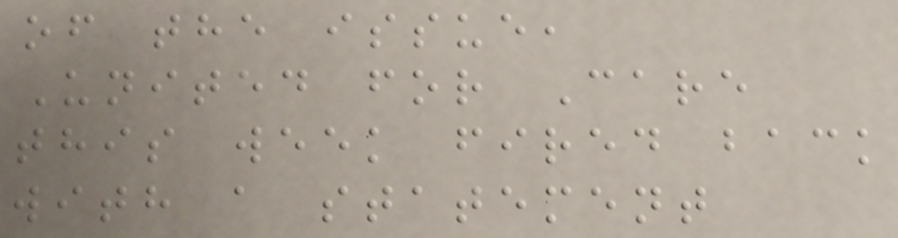of the issue,
United for Care
this week fired back
with a statement
